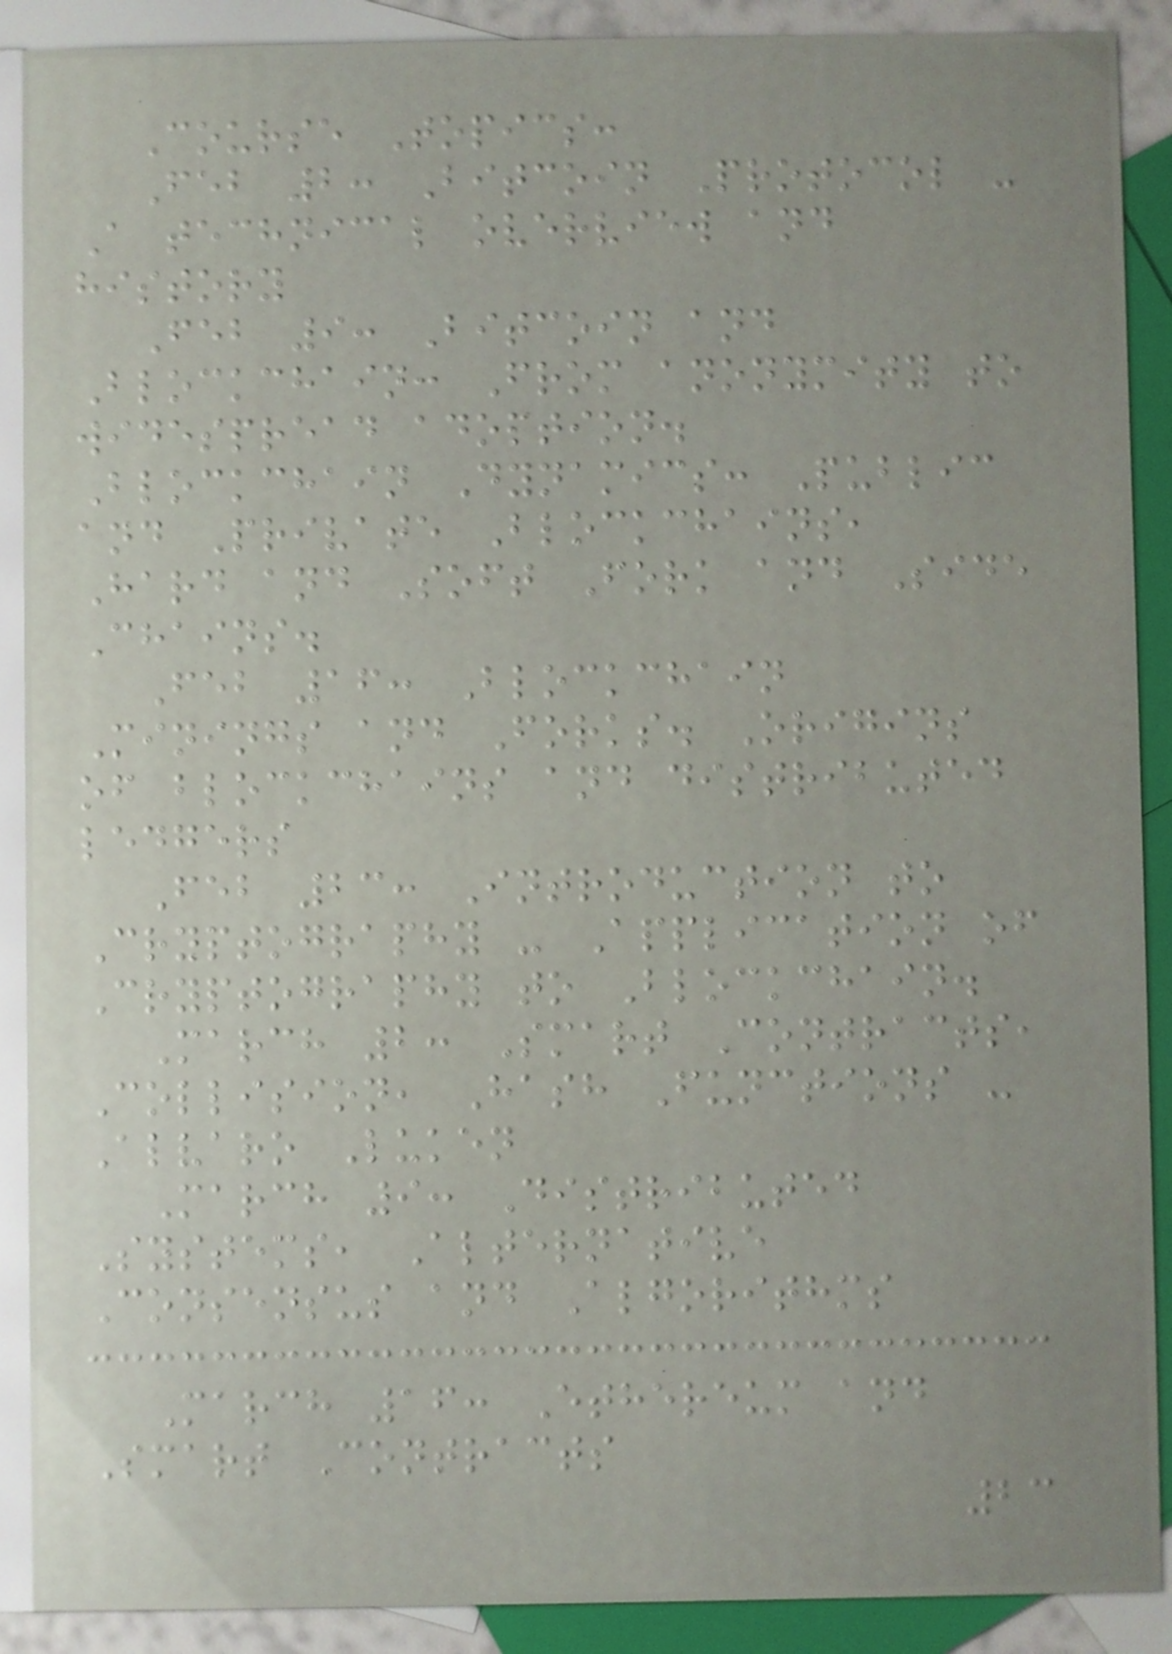Course Topics:
Feb 2: Bitcoin Protocol -
A technical overview and
history
Feb 9: Bitcoin and
Blockchain: From anonymity to
widespread adoption.
Blockchain Dynamics: Public
and Private Blockchains,
Hard and Soft Fork and Side
Chains.
Feb 16: Blockchain
Minings and Forks. Origins
of blockchains and distributed
ledgers
Feb 23: Introduction to
Cryptography - Application of
Cryptography to Blockchain.
March 2: Smart Contracts,
Collision, Hash Functions -
Alvaro Luken
March 9: Distributed
Systems, Alternative
Consensus and Algorithms
March 16: Ethereum and
Smart Contracts
23
